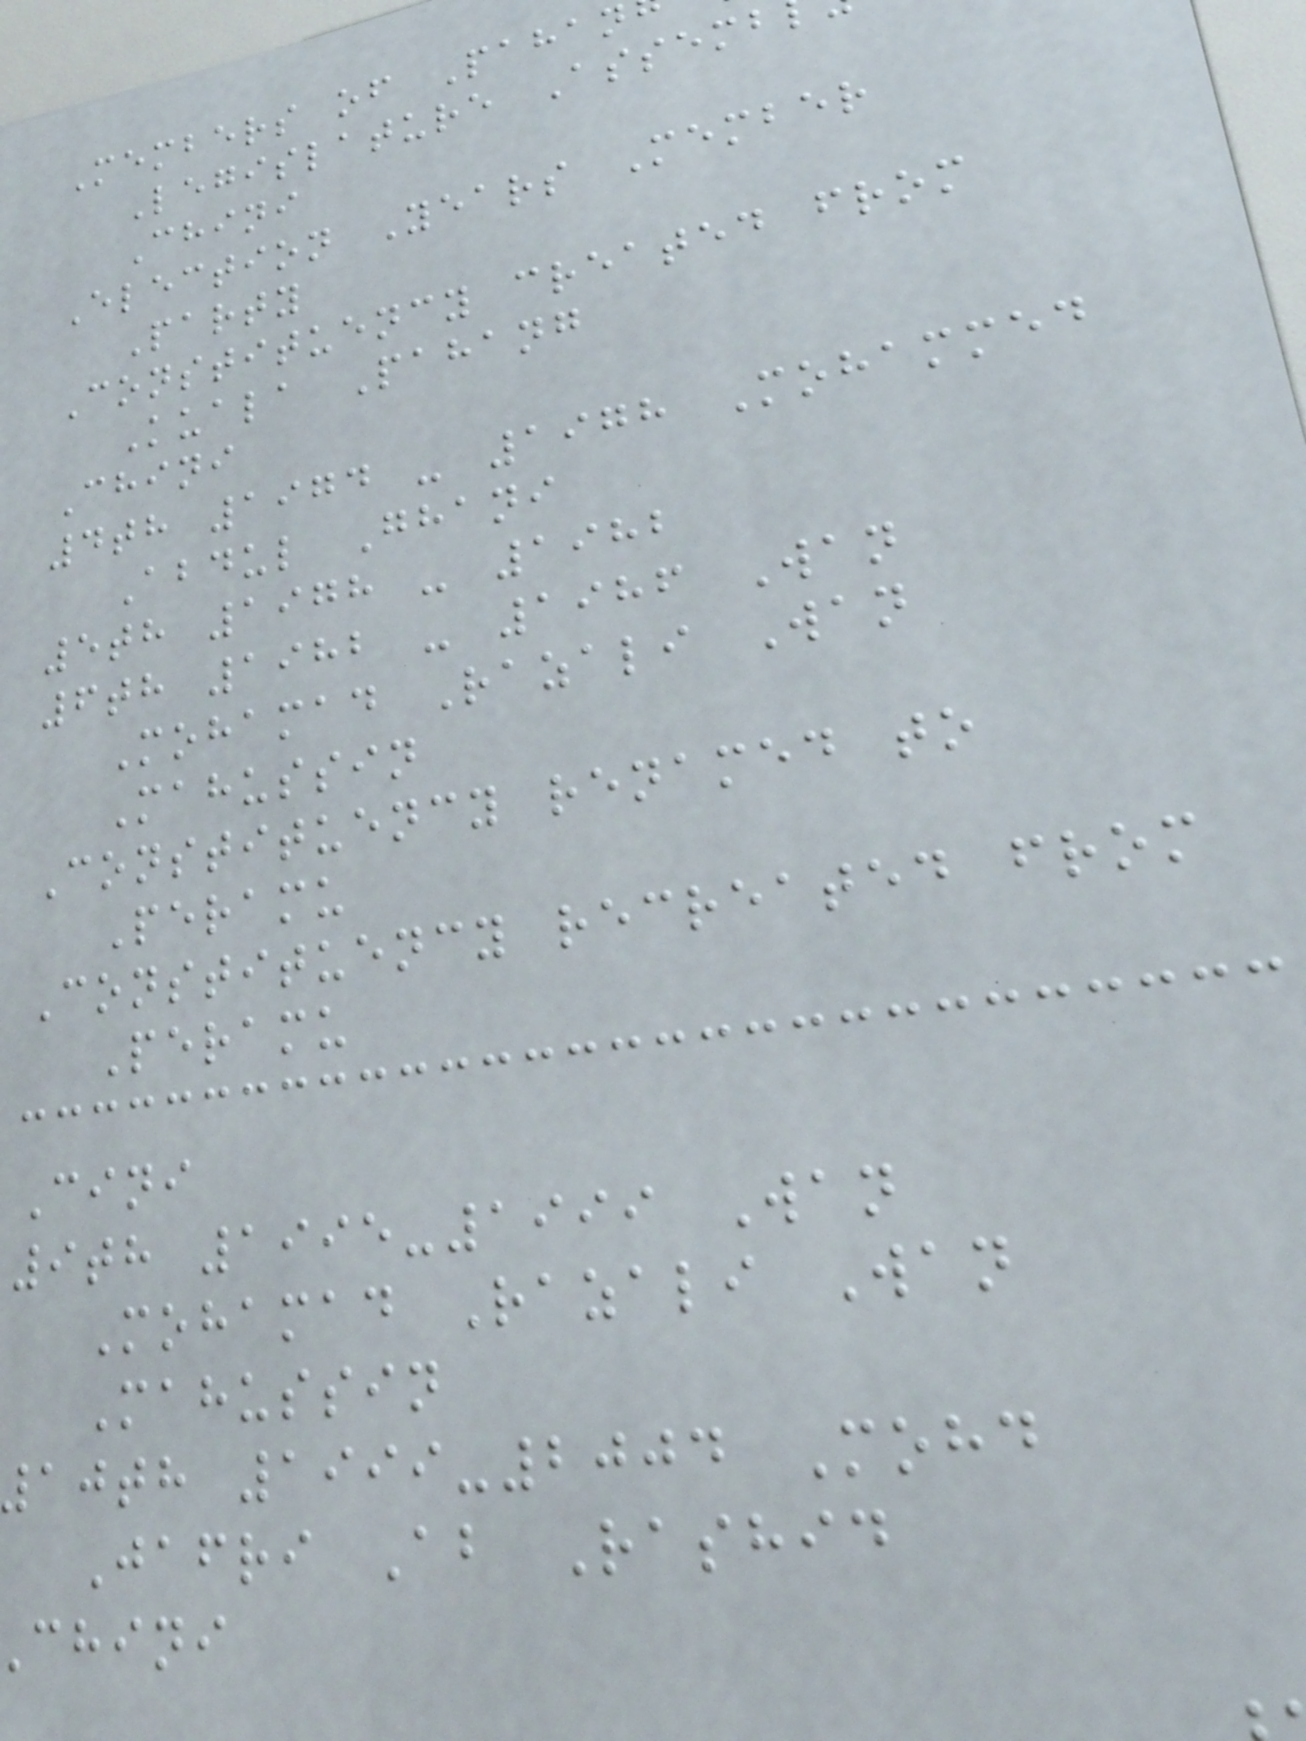Members of Pahan
Legislature Assemb
Chini
Election Years Member
Party
Constituency created from
Kuala Pahang
Chini
4th 1974 - 1978 Mohammed
Abdul Ghani
5th 1978 - 1982
6th 1982 - 1986 Wan
Mohamad Razali Wan
Mahussin
Constituency renamed to
Peramu
Constituency recreated from
Peramu
Cini
9th 1995-1999 Wan
Mohamad Razali Wan
Mahussin
10th 1999-2004 Mohd
Jafri Ab Rashid
chini
